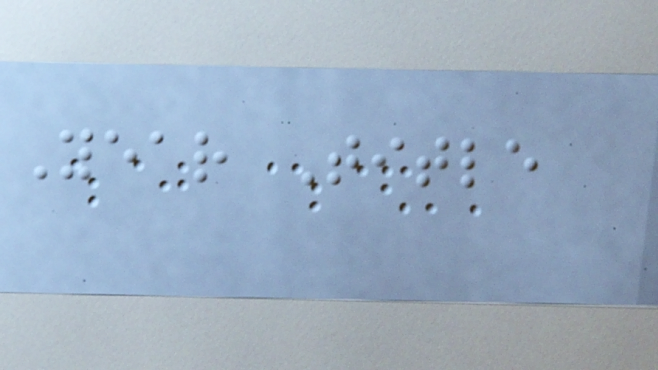Year Title
